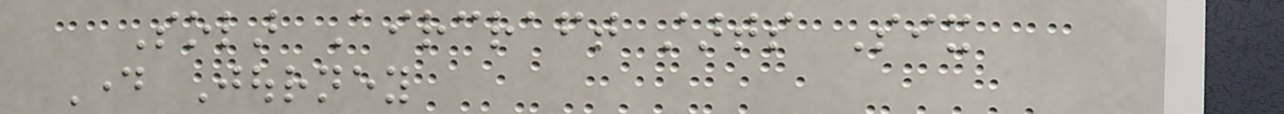Solar Aircraft starts Six
Day Journey
